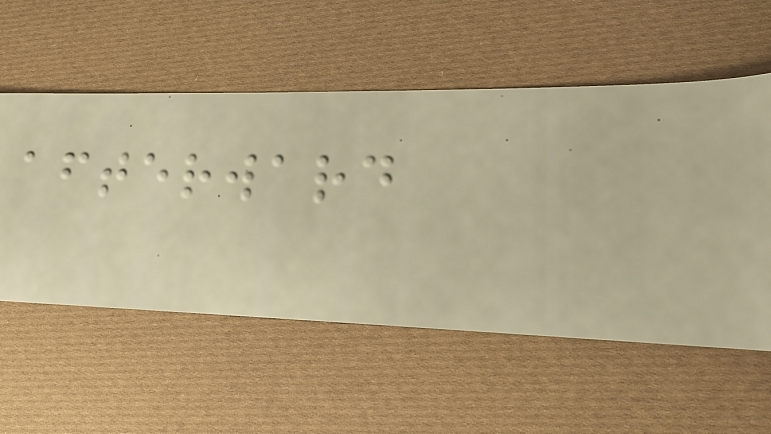afterward
